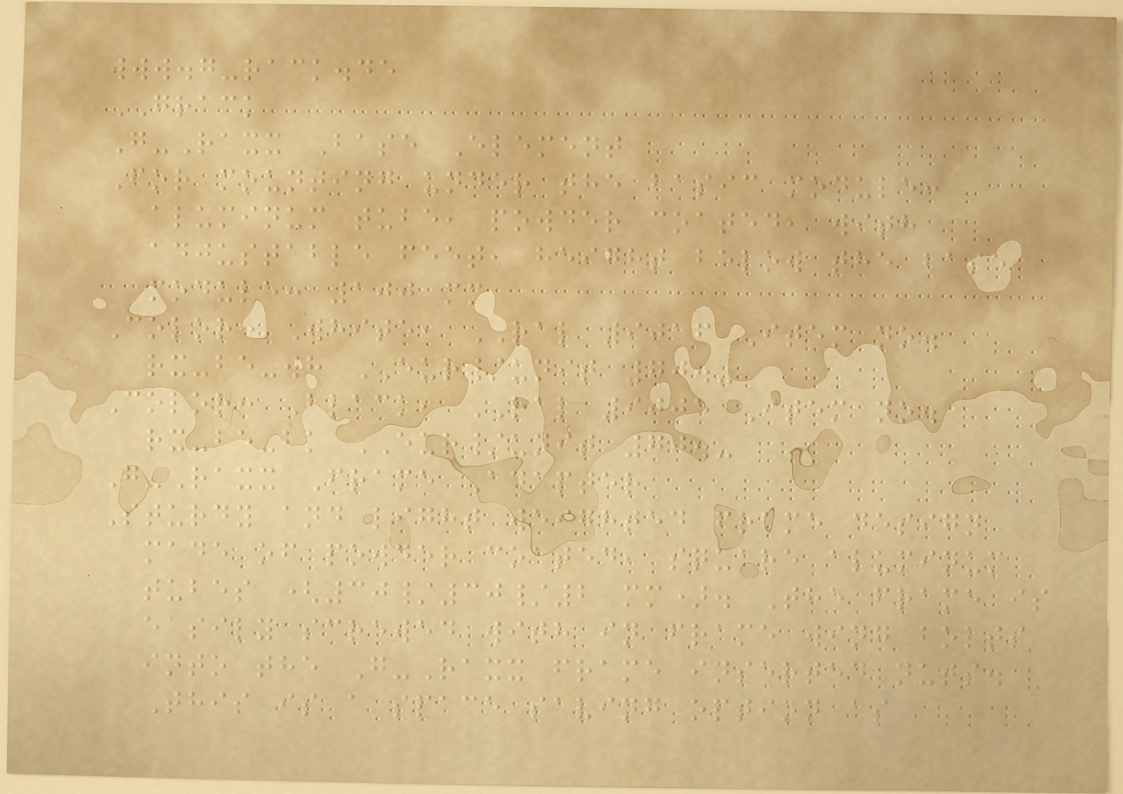www.g-rack.de
GRACK
G-Raxx Base Element
For mounting under the basic module:
aluminum tube, powder coated, with
adjustable feet, height below the base
module: 100 mm
Color: White, RAL 9016 Item no.
rx-be-wh EUR/unit 70.-
Color: Black, RAL 9005 Item no.
rx-be-bk EUR/unit 70.-
G-Raxx Frame Adapter
Sturdy and light weighted frame design
made of powder coated, square aluminum
tubes (30/30/2 mm). The frame is
easily screwed with in frame wing bolts
into the G-Raxx frame inserted nuts.
This is a space saving option as
